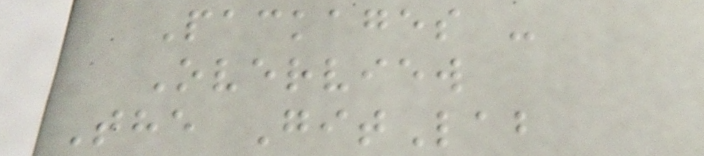Packages -
Overview
The GitLab
